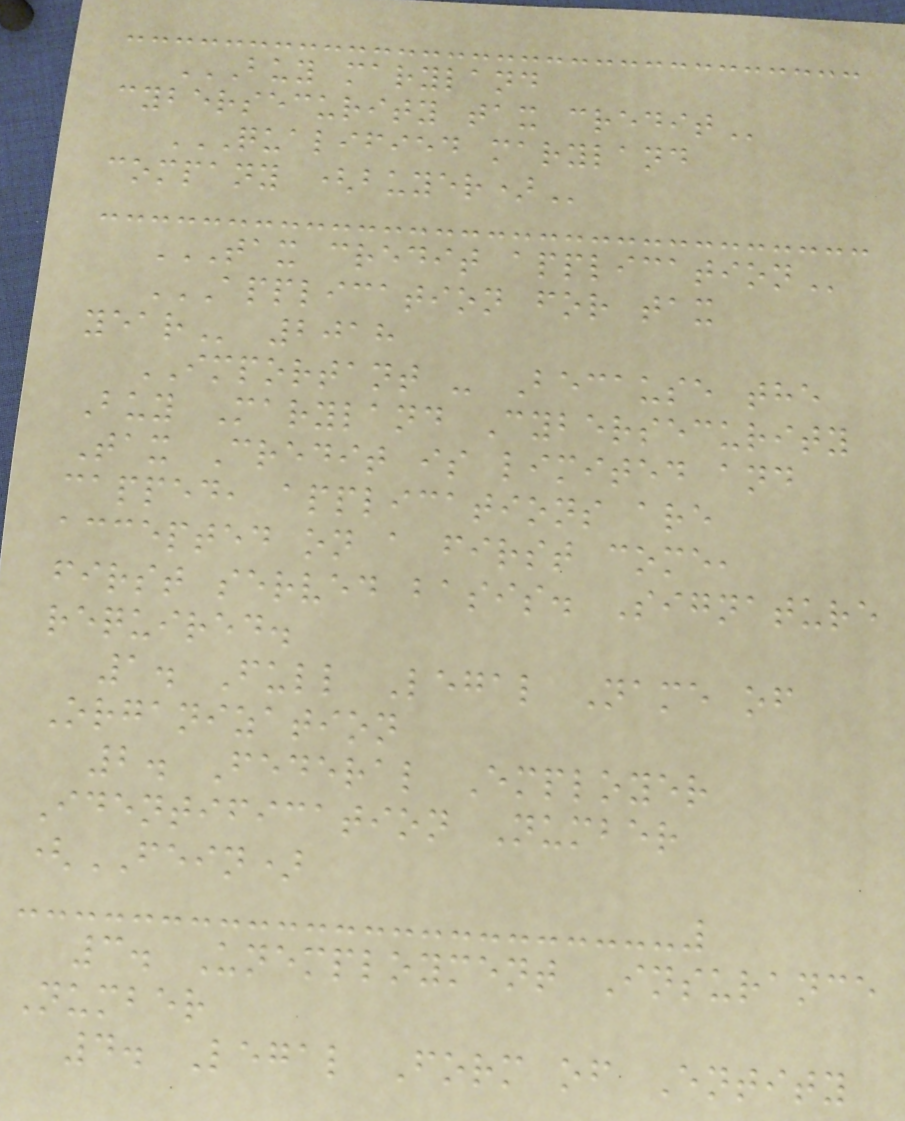BUY MARYLAND
CYBERSECURITY TAX CREDIT
QUALIFIED MARYLAND
COMPANY (BUYER)
TAX CREDIT APPLICATION
APPLICATION FOR TAX
YEAR 2018
IMPORTANT - Because the
Buy Maryland Cybersecurity
Tax Credit is limited and
capped, applications are
accepted on a first come,
first served basis. Signature
required.
1. Full Legal Name of
Organization
2. Federal Employer
Identification Number
(FEIN)
3. Unemployment Insurance
Number
4. Legal Form of Entity
